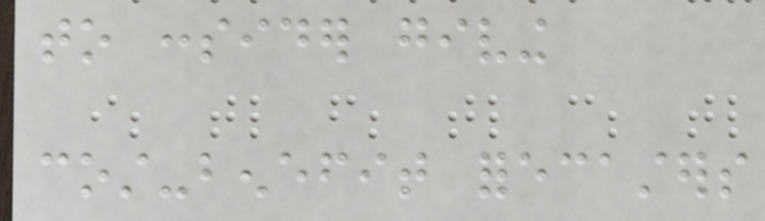to consider giving
cost-benefit forecasters
